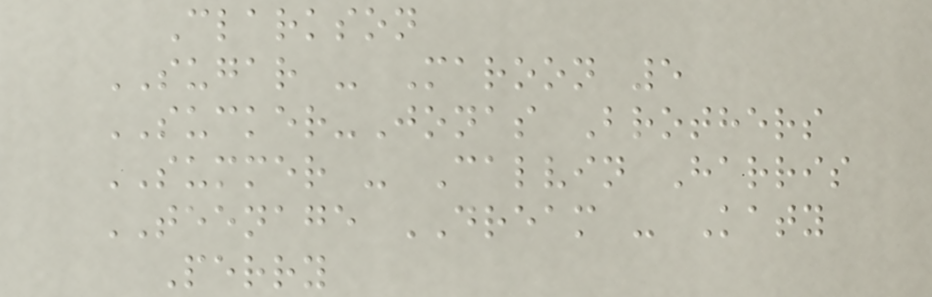Clarkson
SUGAR - Maroon 5
SUCKER-Jonas Brothers
SUMMER - Calvin Harris
TEENAGE DREAM - Katy
Perry
